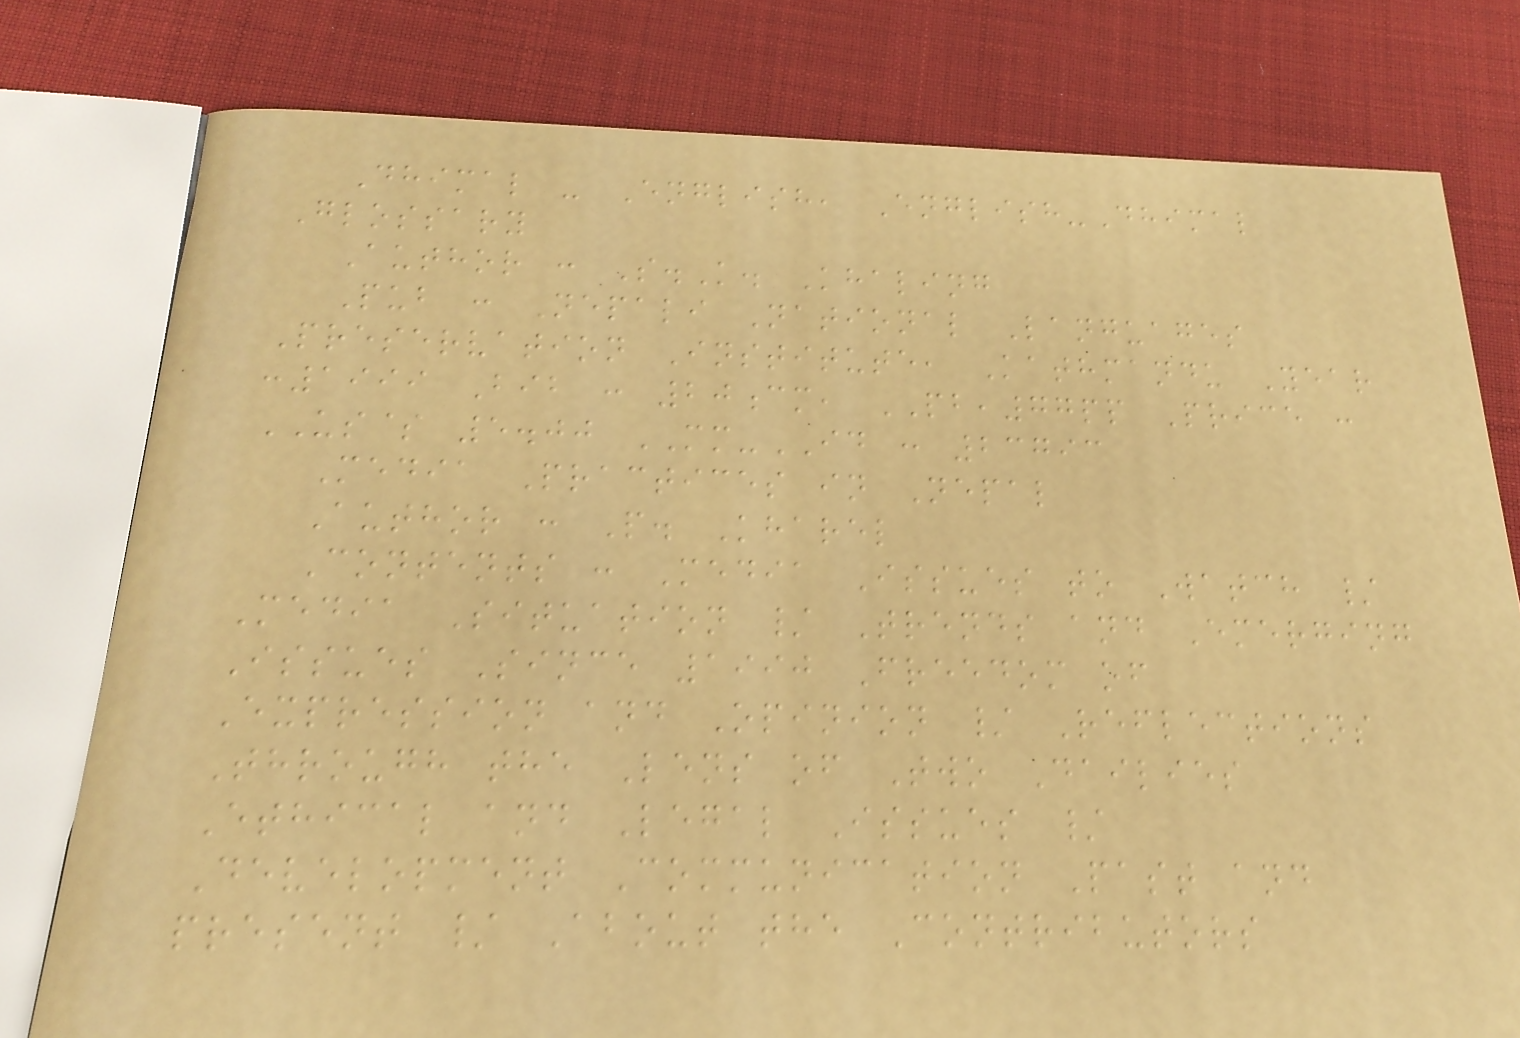Dhimal - English, English-Dhimal
Glossary
Author : S.K. Khaling
Pub : Nepali National Languages
Preservation Institute, Kathmandu Year
:1999 Bib : 20cm, PB,77pp Price :
US$ 5.00 MM-ID : 23793
Media Practices in Nepal
Author : P. Kharel
Contents : Media Issues to Watch /
Media Situation / Trends and Emerging
Issues Since 1990 Freedom of
Expression and Opinion / Reflections
Through the Lens of Two Dailies
Ethical and Legal Issues /
Development Communication Past and
present / About the Contributors
